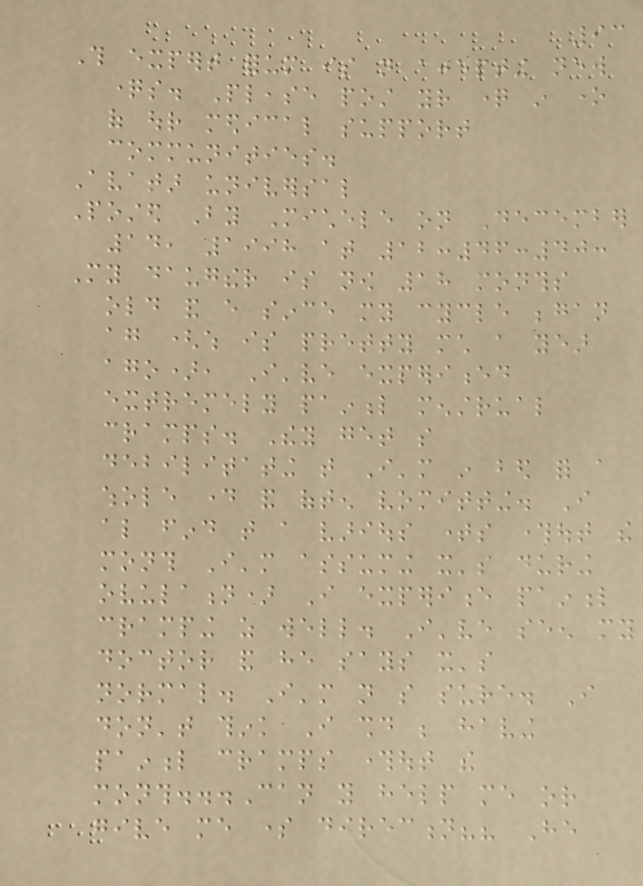93
This expert forum is not accepting new
questions. Please post your question in one
of our medical support
communities.
Avatar universal
Posted By Michele on December
14, 1998 at 12:46:40:
My daugther is now 18 months
old and every since my cycle began
again (which is pretty much a year
ago), I've experienced
extremely painful menstrual
cramps. They get so
debilitating that I'm in bed for a
whole day and often vomitting. I
also find that a various times throughout the
month I'm assuming it's during
ovulation) I experience painful
cramping as well. I've seen my
doctor and he says it's
normal. I'm not so sure. I
don't think I should be having
painful cramps throughout the
month...Can you help me or
give me some direction?? He
